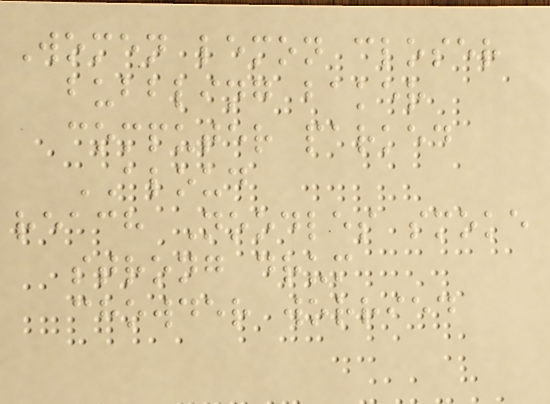Women lemon closer
bubbling baker
computer parked
ALOUD
reach Noodles smoke
strong drum
chowder worried
